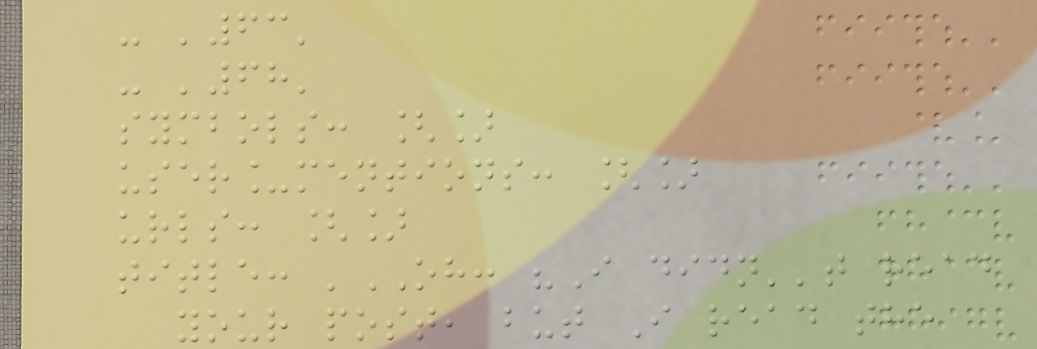- '63'
- '68'
symbols: []
user_mentions: []
urls: []
title: 'OH: "I didn''t read
your post, but I read the
